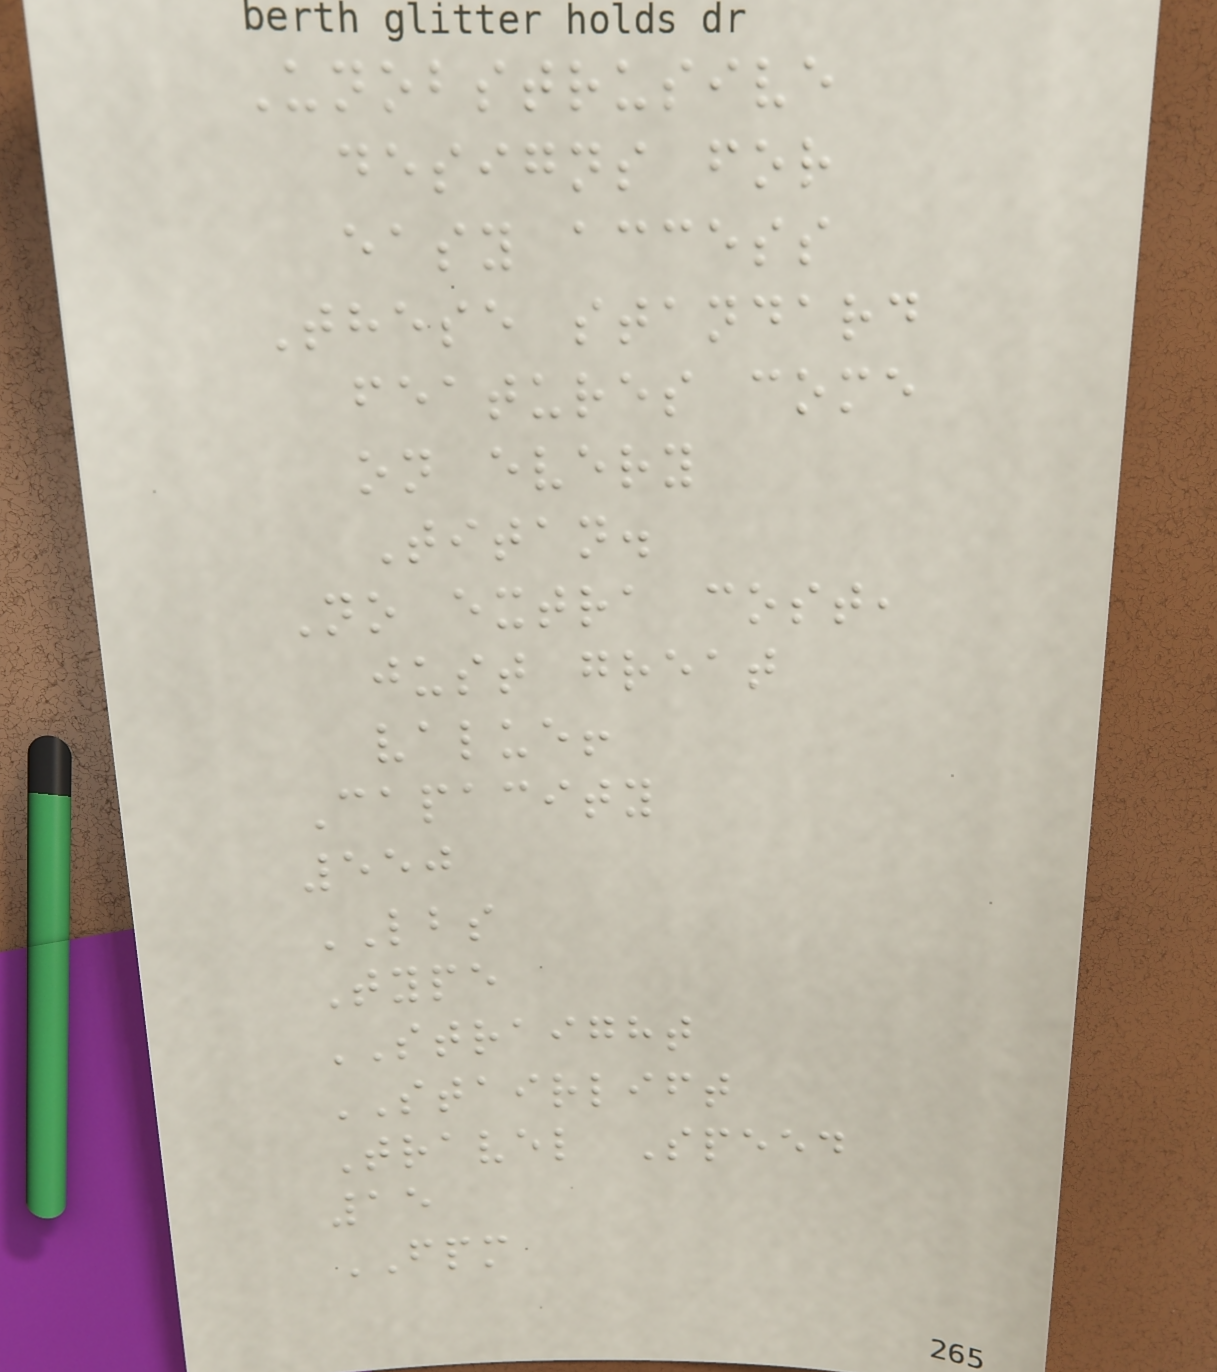Unobstrusive
designs for
easy access
These standard
features come
on every
Titan.
No extra cost,
just great
value!
Capacity
550
LBS
Type
STRAIGHT
STAIRLIFT
Travel Speed
15
FPM
